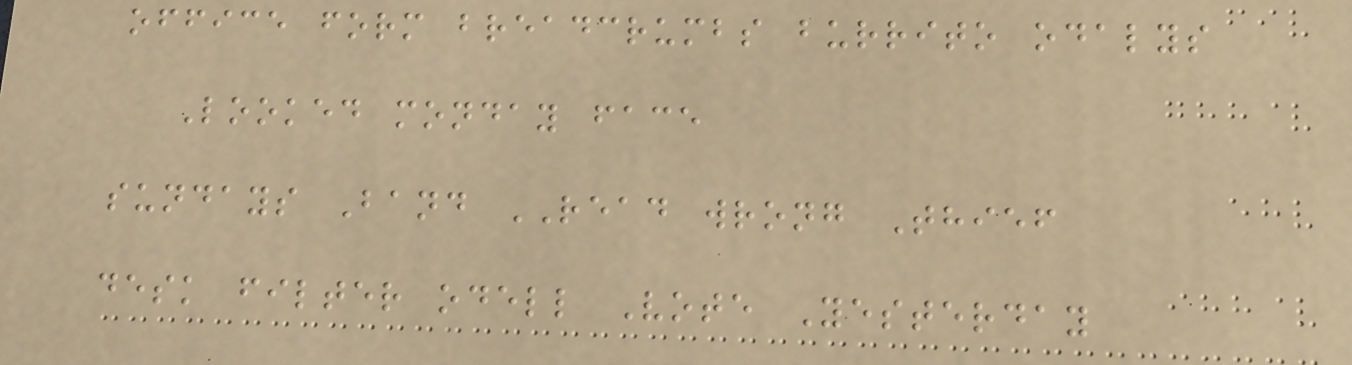office form breadcrumbs burrito odalys
Looked monday face
sundays Band READ wrong Thief
desk filter odell Vote Yesterday
